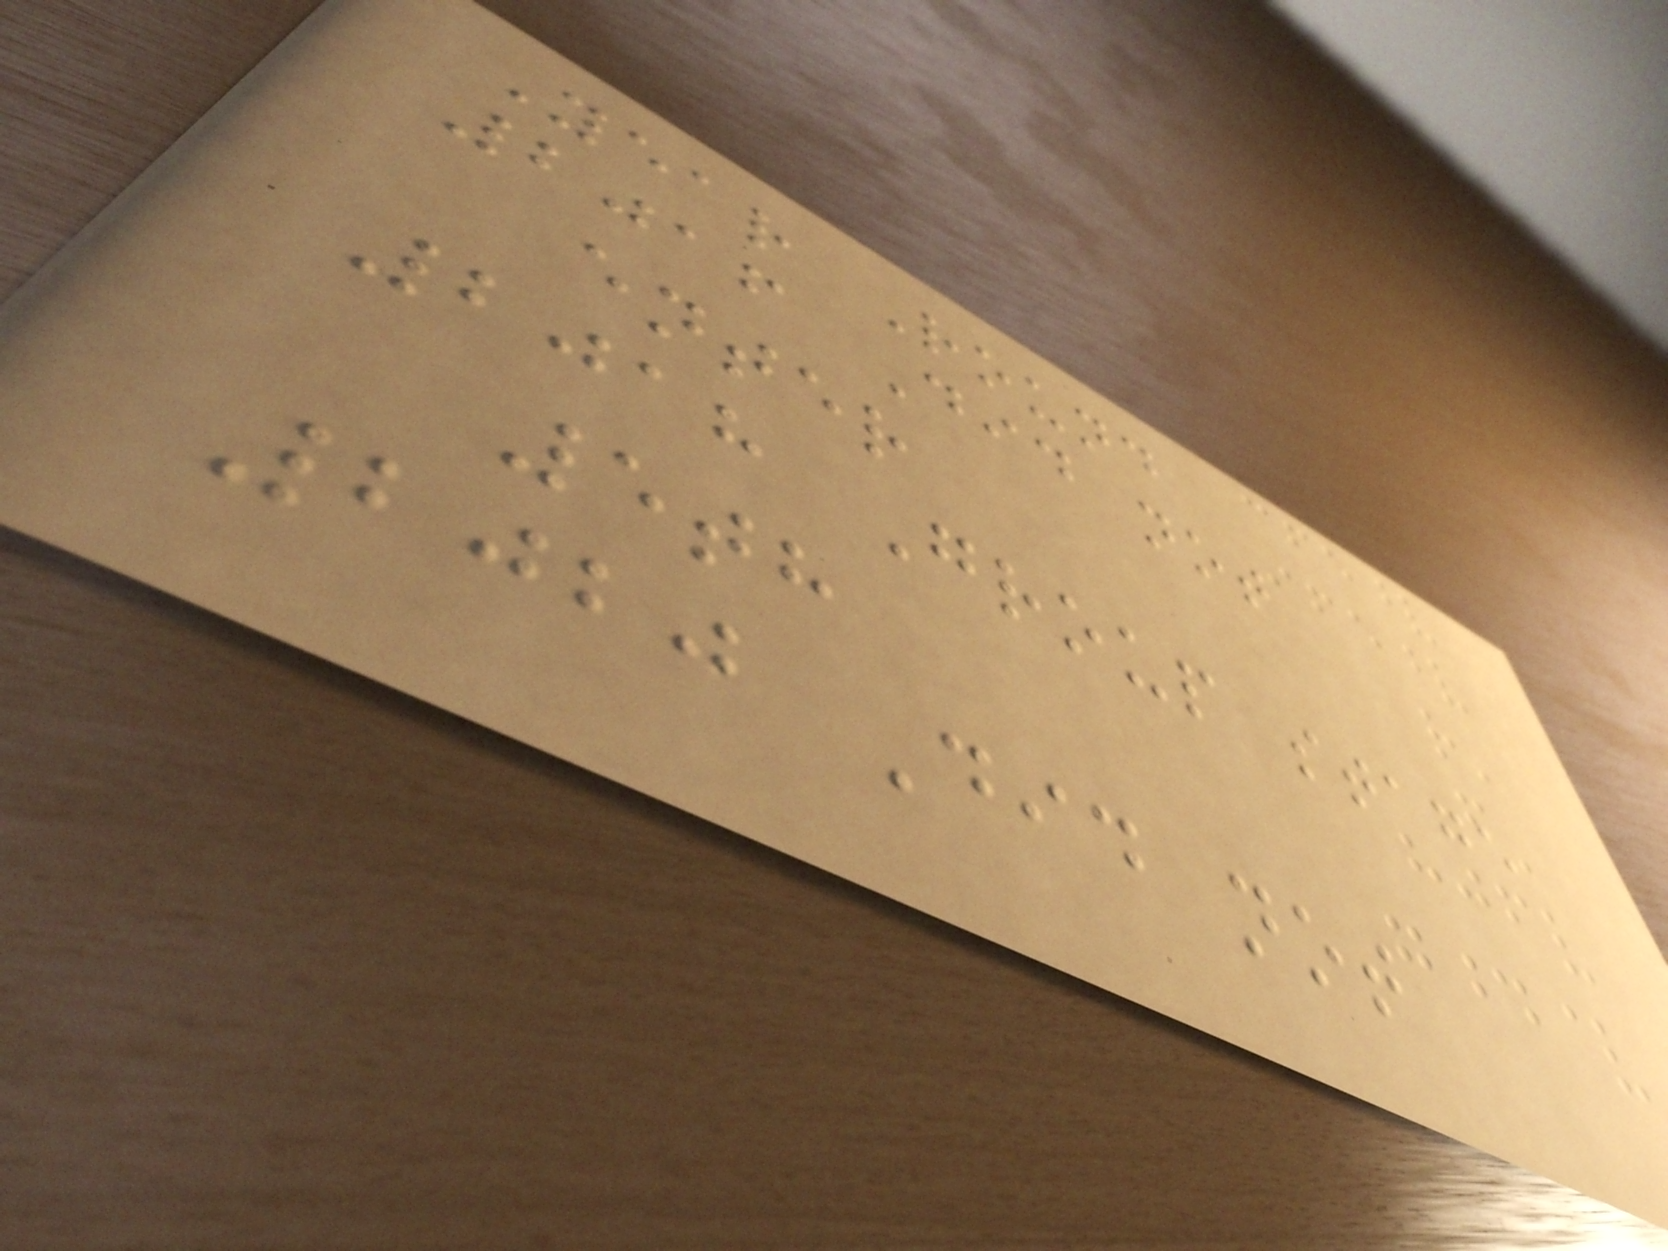Year Round
2016 Did not
enter
2018 Group stage
5th
2020 Did not
